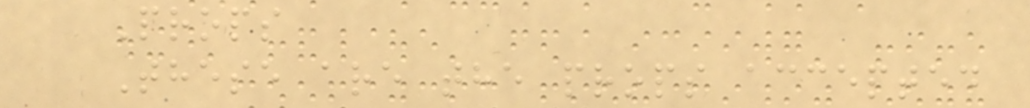Props
These are the props accepted
